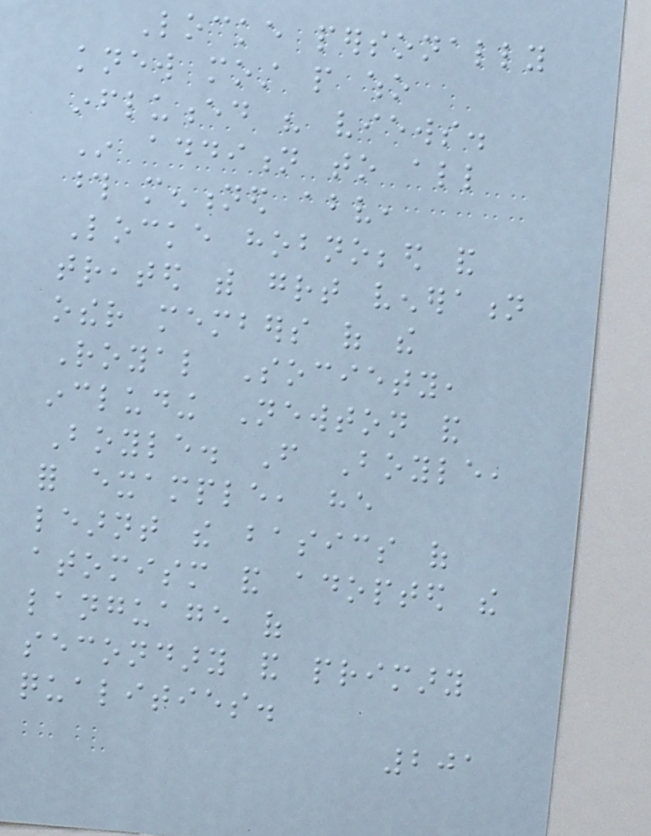Locke personally
knew most people who
influenced his views.
In addition to all
those mentioned above,
Locke hobnobbed and
treated with great veneration
other members of the
Royal Society,
including Newton and
Boyle. From Boyle,
for example, he
learnt the basics of
atomism and adopted the
language of
secondary and primary
qualities.
201
